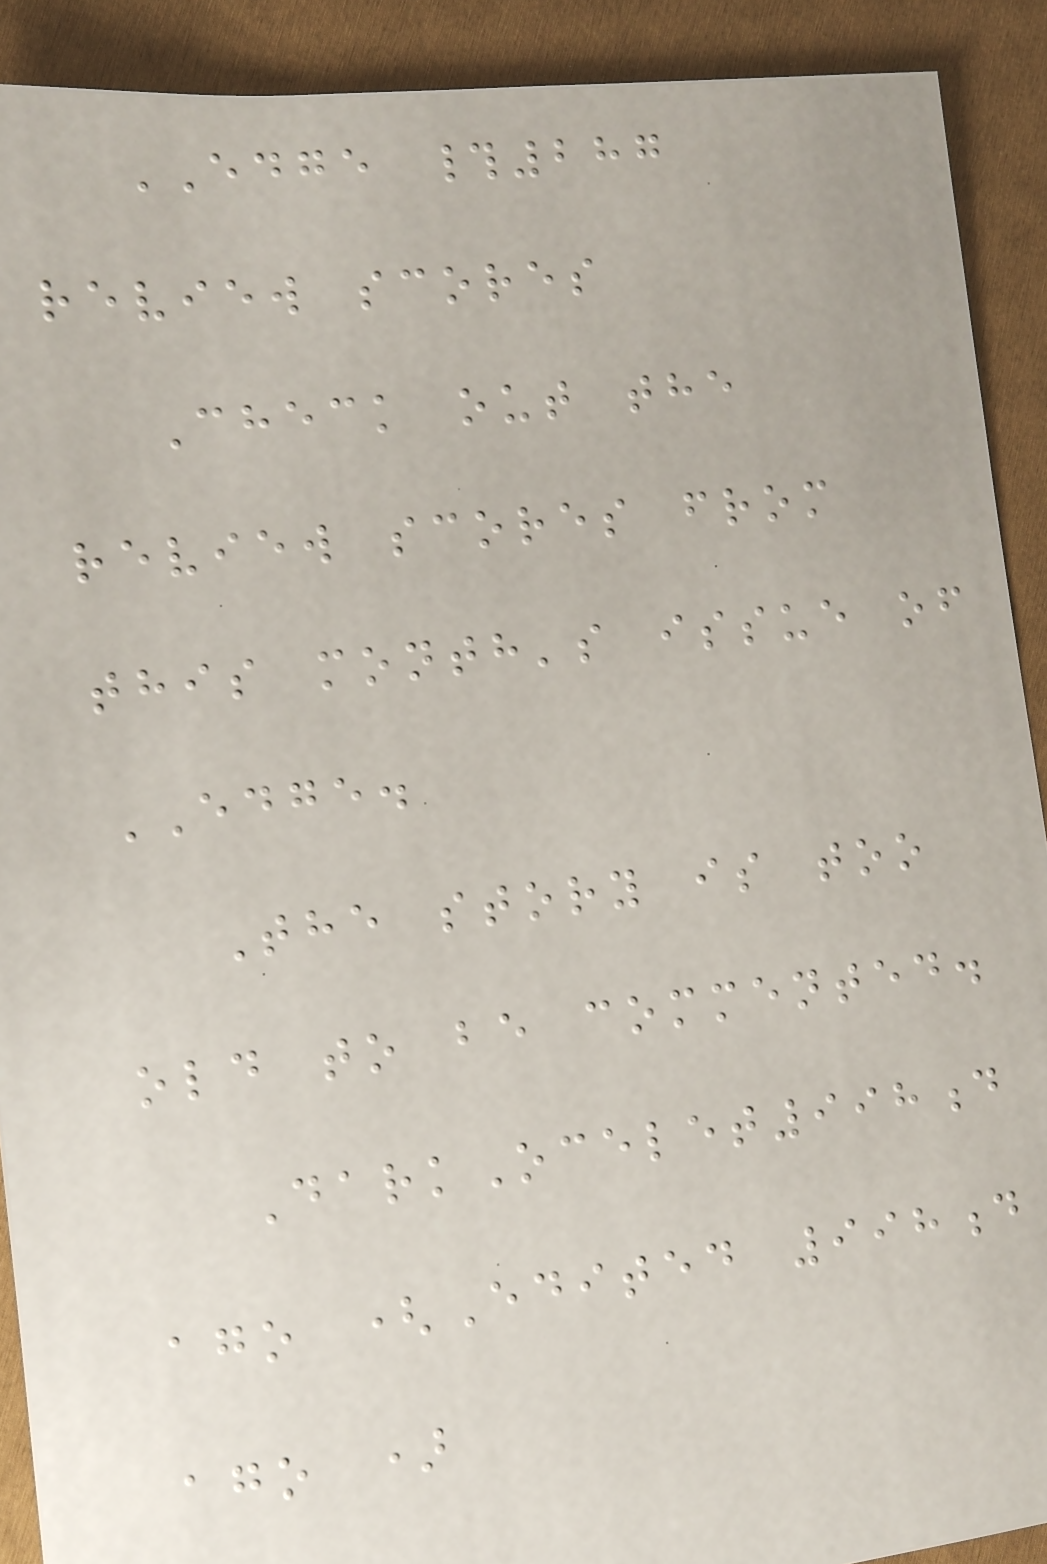EDGE #287
review scores
Check out the
review scores from
this month's issue of
EDGE.
The story is too
old to be commented.
DarkOcelet998d
ago (Edited 998d
ago )
